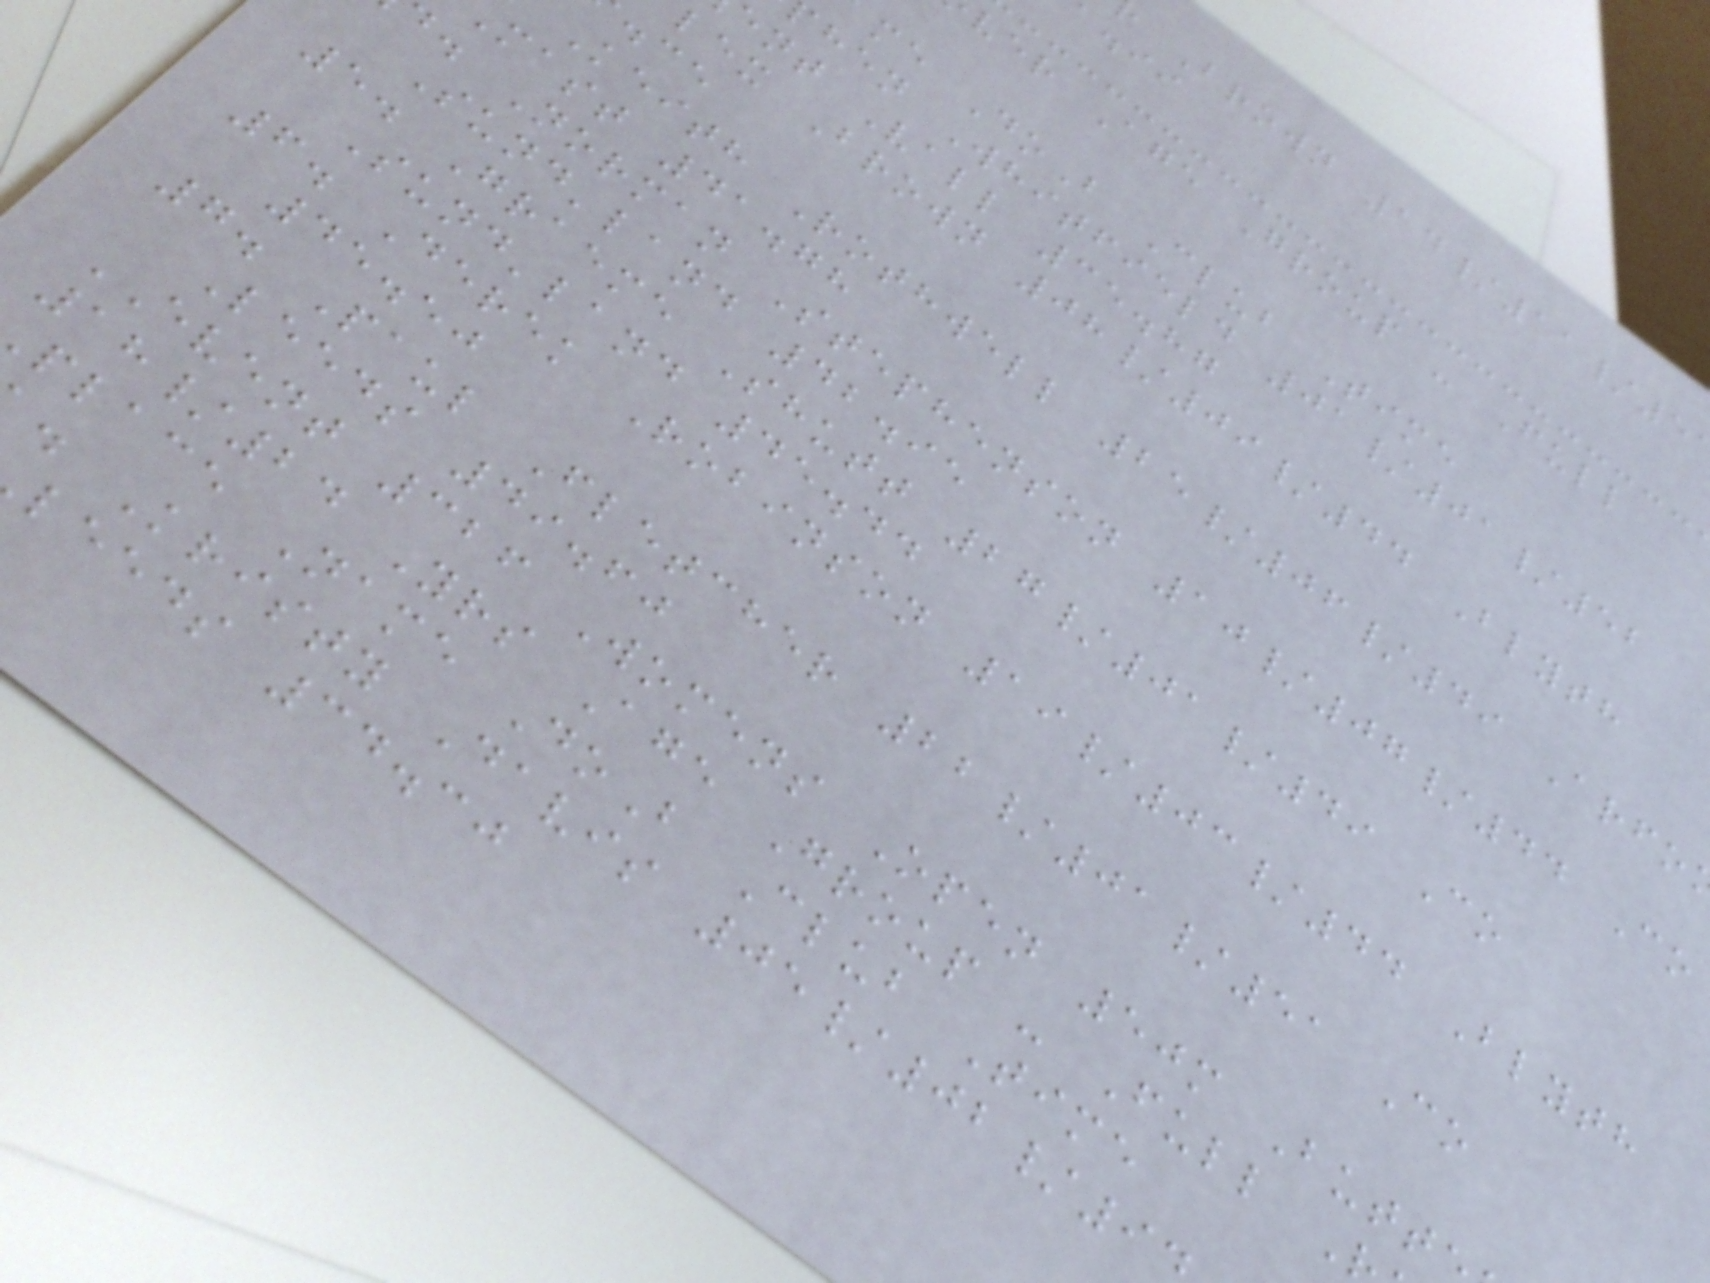Brown 14/11/5
a.ii
ver Age Group - Full
me DoB Club Time
hen Whitfield 01/01/52
ent Vall 35.87
lex Brown 08/09/44 Blyth
Keith Rothwell 25/06/49 Arfo
mast 41.78
. Norman Stephenson 10/07/44 Co
Sund'land 42.95
5. Graeme Shutt 27/01/49 Co
Sund'land 45.44
6. Derek Robinson 19/03/44 Blyth
45.50
7. Paul Fletcher 22/01/51 Co
Leeds 49.60
EVENT 326 Womens Open 50m Butt
18/24 Yrs Age Group - Full
place Name DoB Club Time
. Kristy Davis 05/02/9
leeds 34.30
